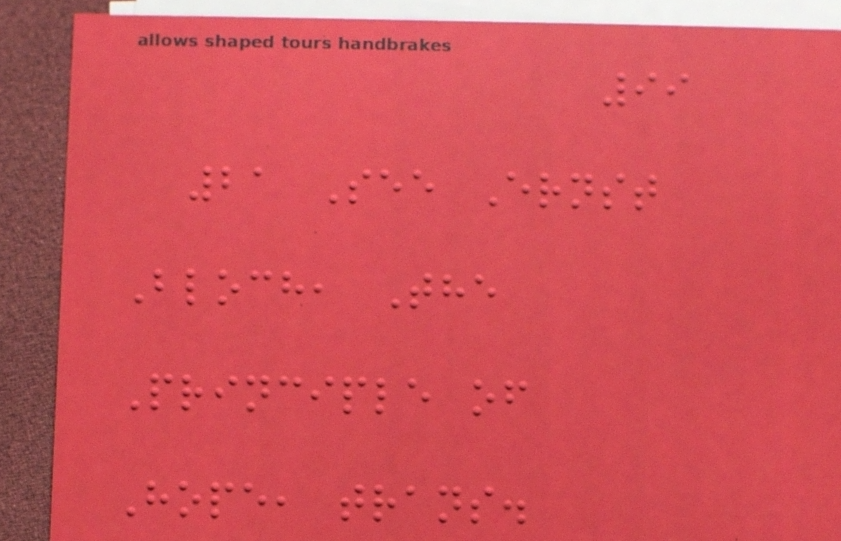99
21 See Ernst
Bloch, The
Principle of
Hope, trans.
